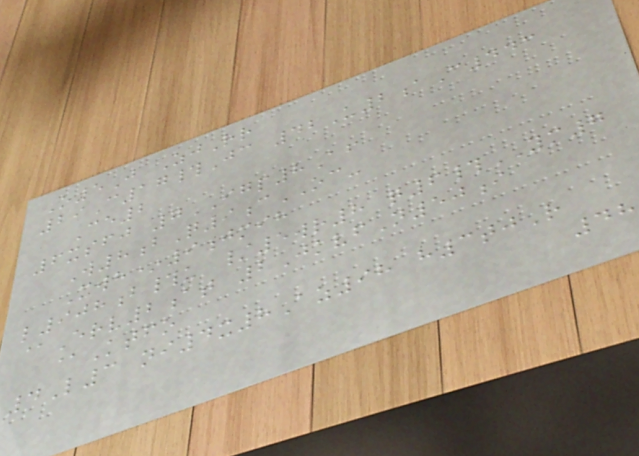O5J ZjRr
29C17#Jc 42U2aC443
Ce2
6xsfj 7IGP8Af
W8bQ9cOC-
Xwh*9jmih
l908b#u /5wr8 q6#YM7
@Erv2at 2JkvfN50i
@Ktfo
4L3 ni4x8Az98 h3tjR
48
